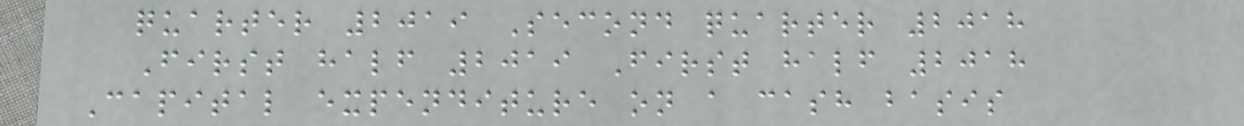quarter 2019 Second quarter 2018
First half 2019 First half 2018
Capital expenditure on a cash basis
